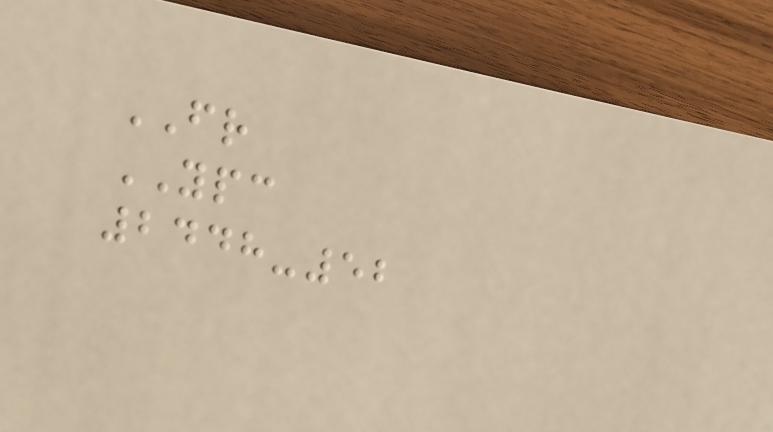FR
YPC
2448-52
